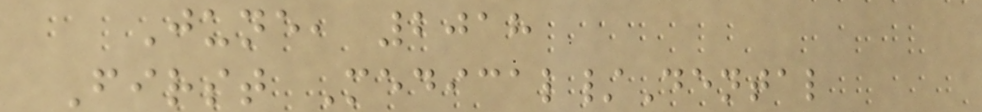June, 2018
First Medical/Dental
